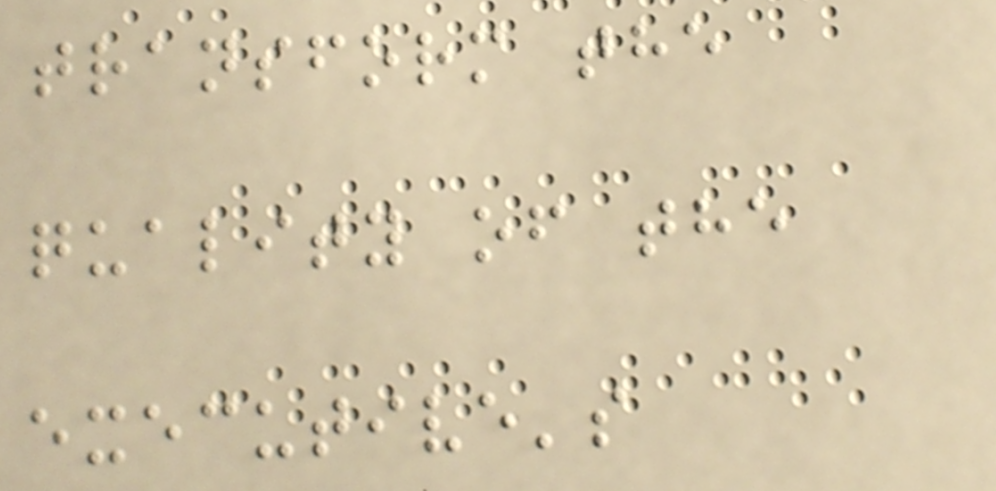transform the
quality of the
executive's
